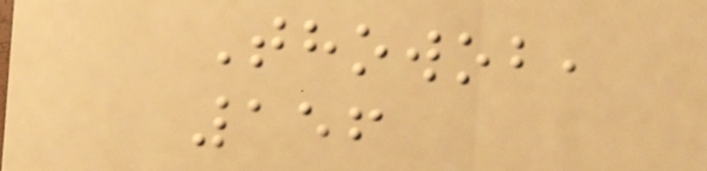Thowob,
156
